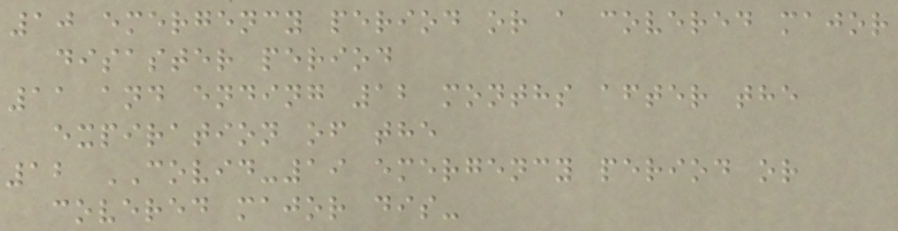10 emergency period or a covered major
disaster period
11 and ending 12 months after the
expiration of the
12 COVID-19 emergency period or
covered major dis-
